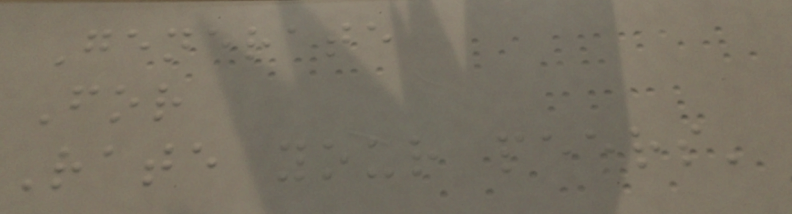Generate
For
Rate your peers'
